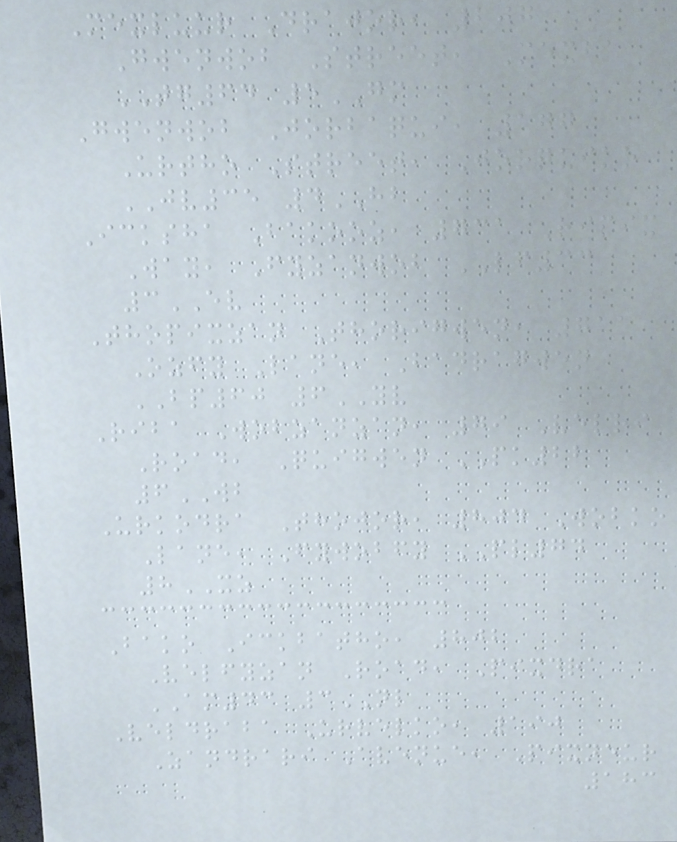Mexluur Drajor, 207
Gwenwob Street, Mexba
TG64 5GM
Gwenwob Jorbaqui, 177
Urtho Street, Jorquiko
JV35 4HB
Icksha Bakooz, 731 Ripix
Way, Fyzanwob LF33
3EV
Thopixzan Thorigwen, 711
Ozfy Lane, Badragwen
BP60 6YV
Riba Wobzanzan, 79 Velri
Road, Quigwen PK22
6WB
Urkodra Thojor, 804 Wobko
Lane, Fywobfy PL74
8XZ
Bako Ickbatho, 802
Velfyzan Road, Pixdra
AM43 3NL
Veldraba Urvelko, 190
Zandrari Avenue, Pixneur
183
